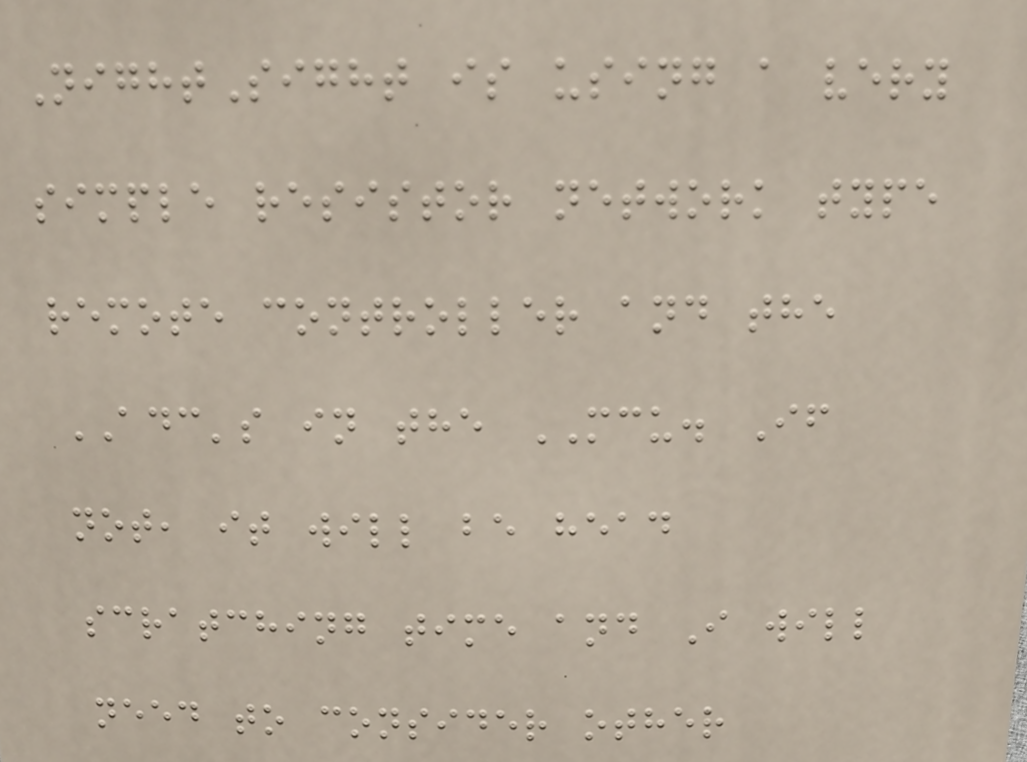NightSight is using a very
simple resistor network type
remote controller and the
ADC's in the MCU. If
not, it will be head
scratching time and I will
need to consider other
